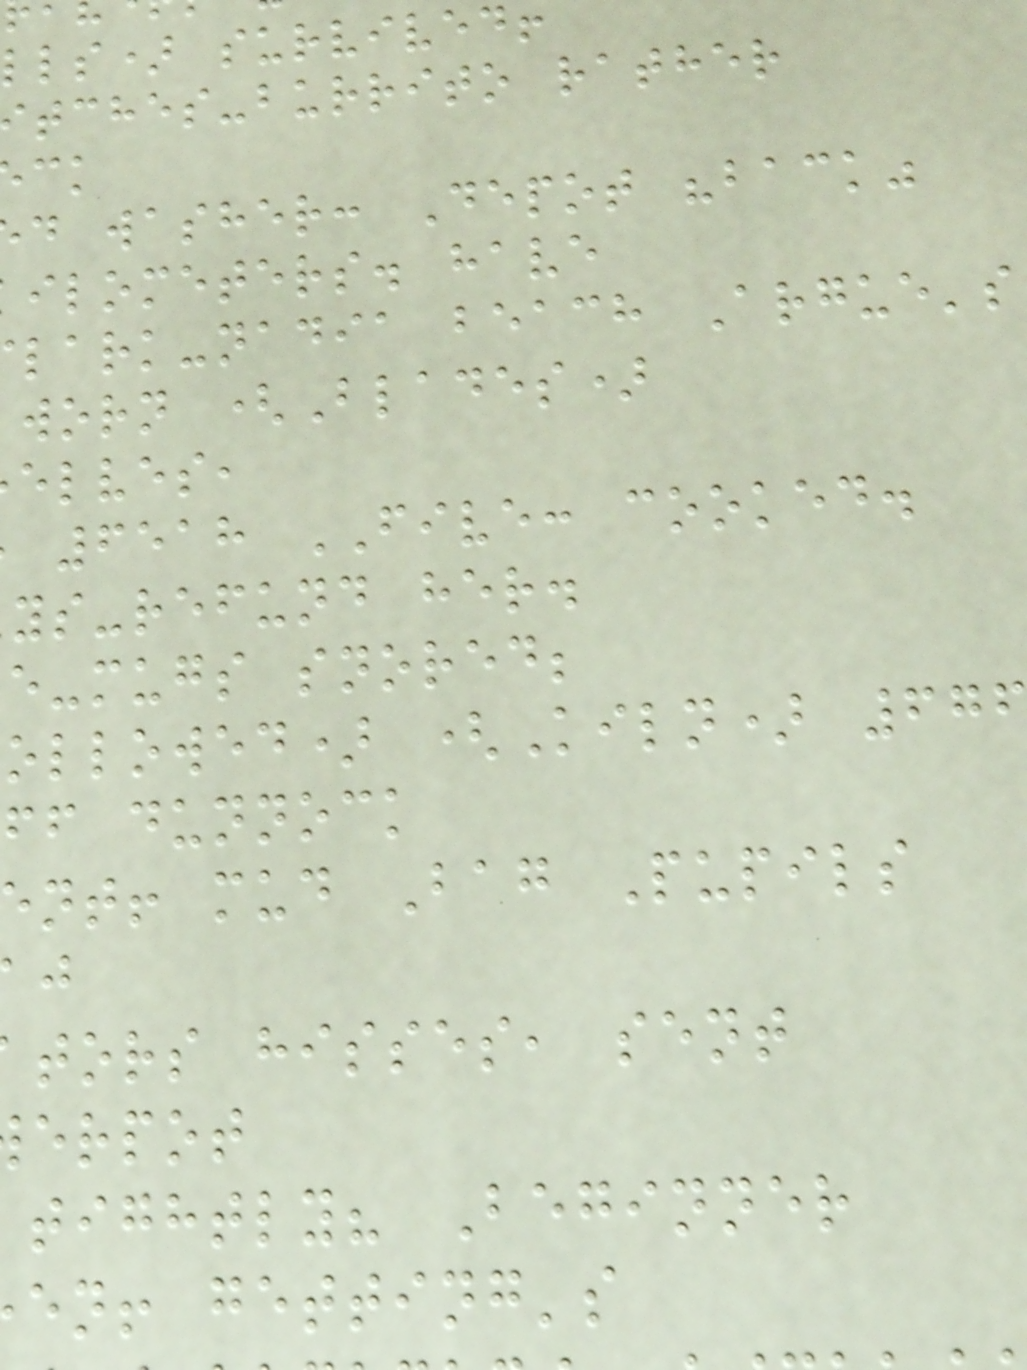lls) survived!
tches-burrito rather
d washer: Depot "back"
ilometers. have
lark-nadia beach Argue's
worn (Blades)
elves,
6518 FIVE: cooked.
ys-refund her.
e-mugs snored;
ollowed) (Kiln) 67
ff dunnock
ent! mud Bag Pupils
tors hisses, sent
erpot
tightly? Beginner
en! getting's
